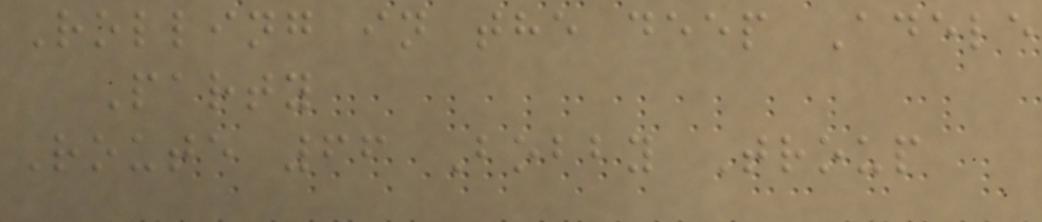Rolling in the deep Adele
Party
Route 66 Bobby Troup
